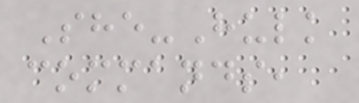She-Hulk
commands,
